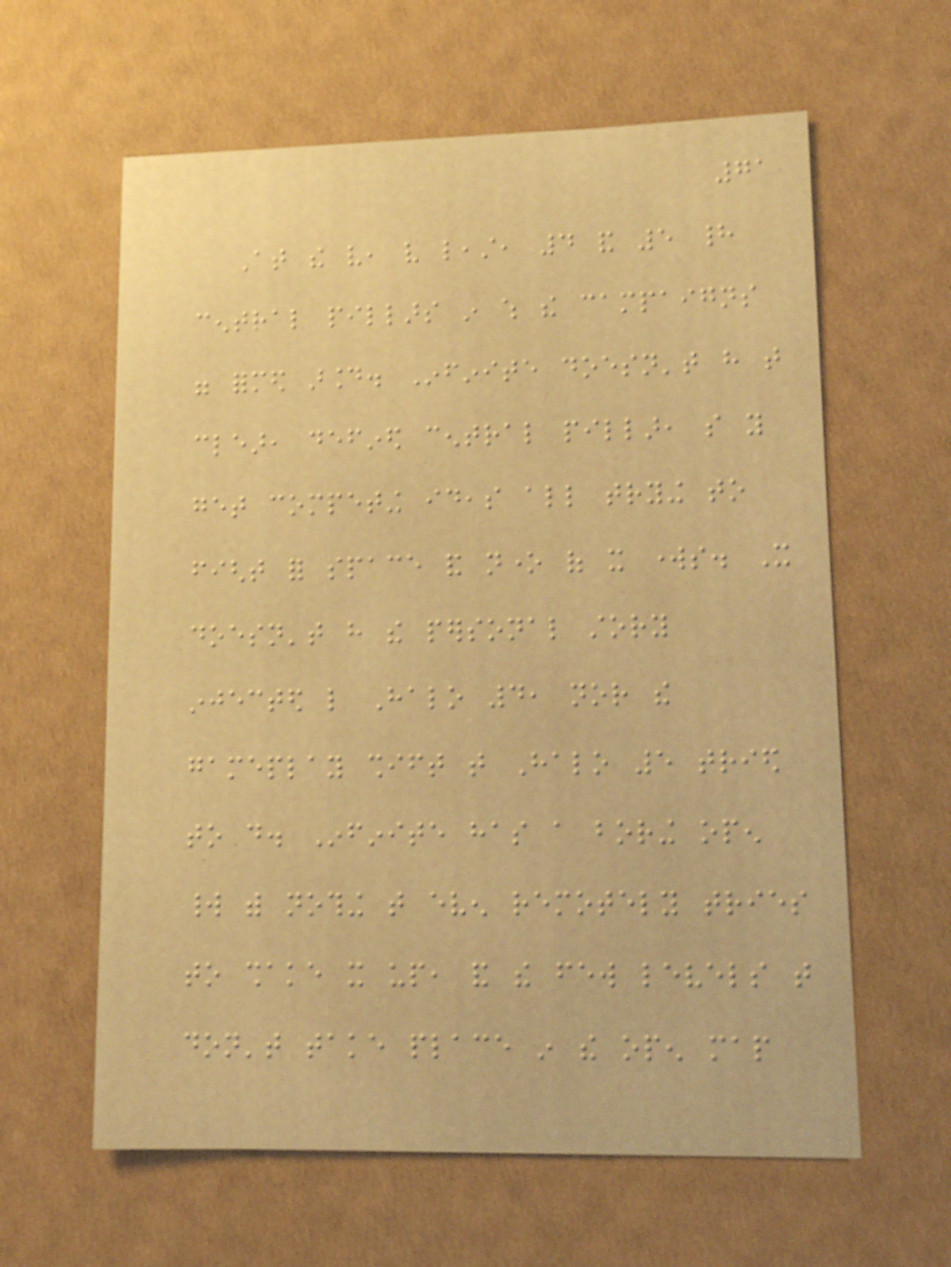71
At the very, very least, 4 and 5 had
central pillars in which the campaigns
were formed around. Infinite doesn't have that
clear, defined central pillar, so you
get competing ideas all trying to
fight for space and none of it works. It
doesn't have the personal story
injected like Halo 4, nor the
gameplay shift that Halo 5 tried
to do. Infinite has a boring open
world with nothing that even remotely tries
to shake it up, and the few levels that
don't take place in the open map
